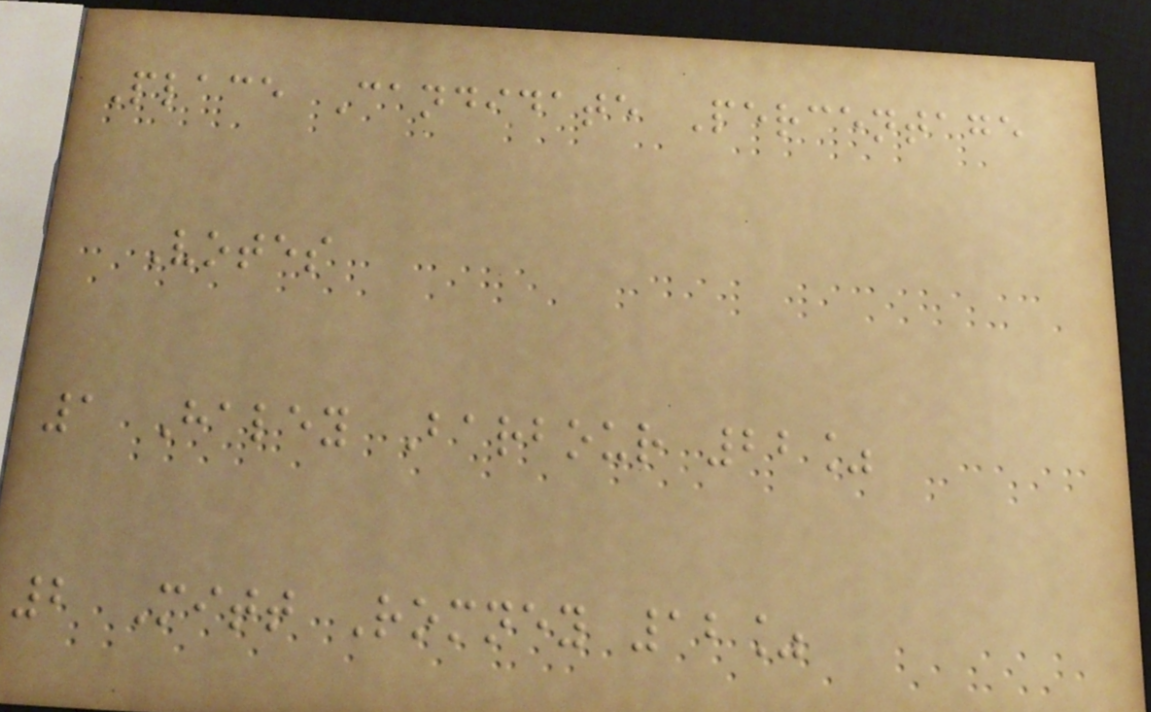Place Candidate Percentage
Votes
1 Haley Barbour 22%
2 Mitt Romney 12%
